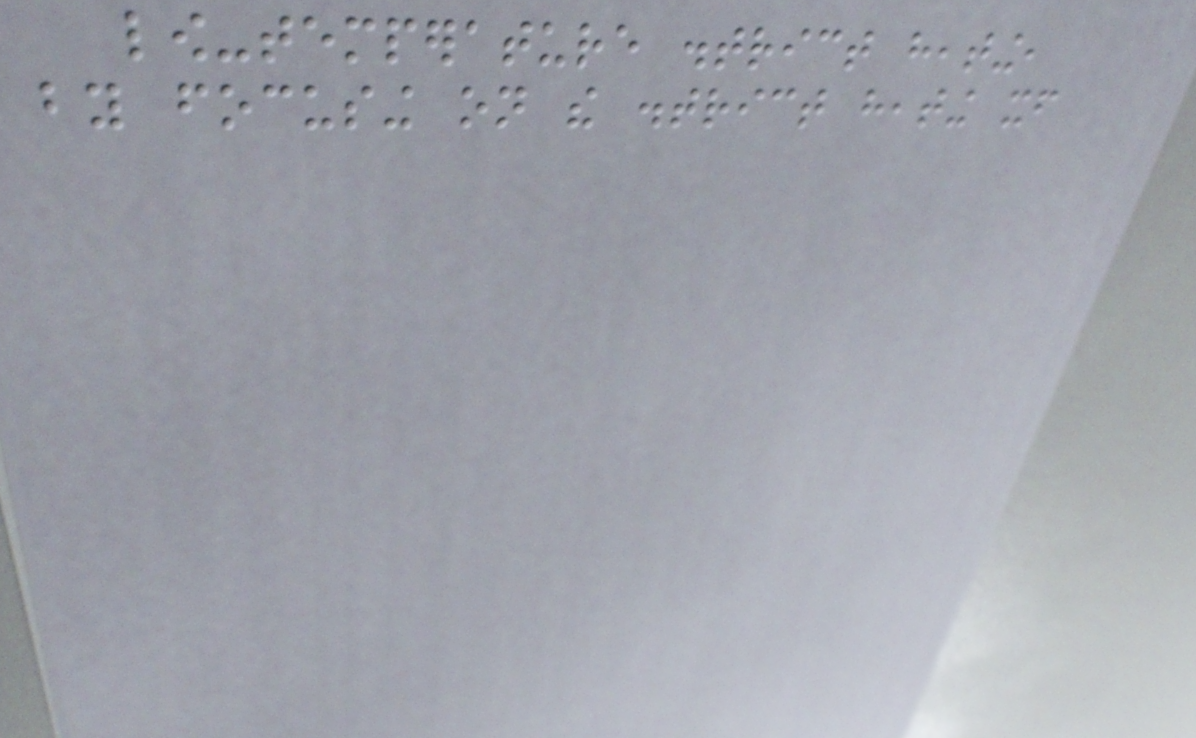low-temperature district heating,
by focusing on the district heating itself
